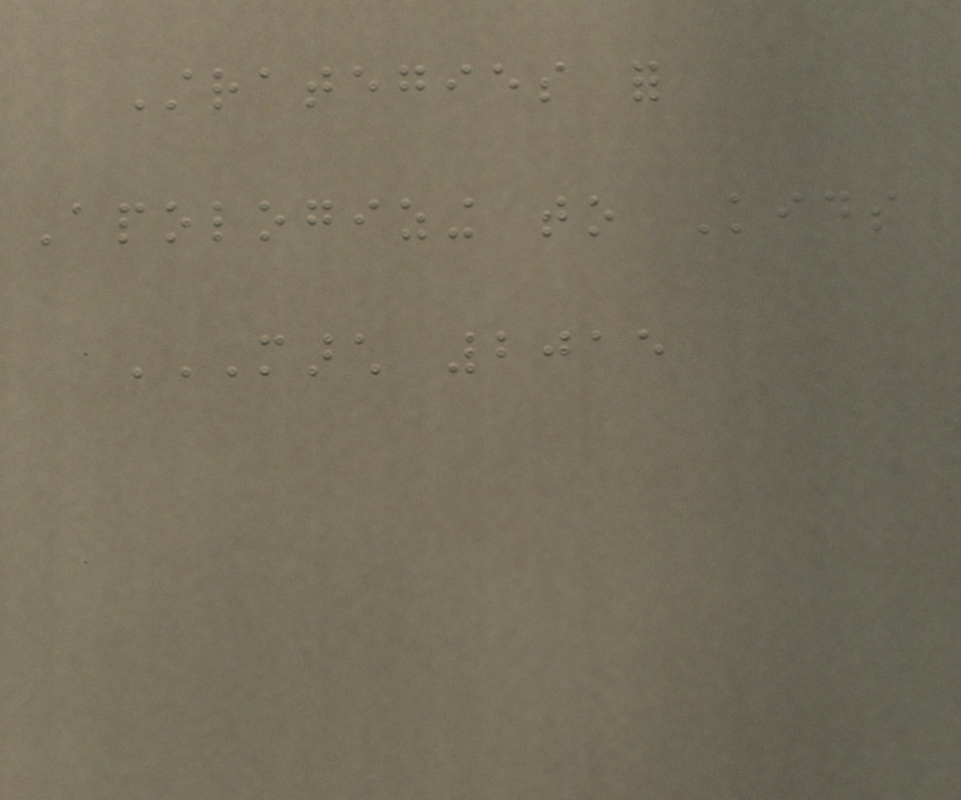Strategies for
Apologizing to Kids
MARCH 2015
